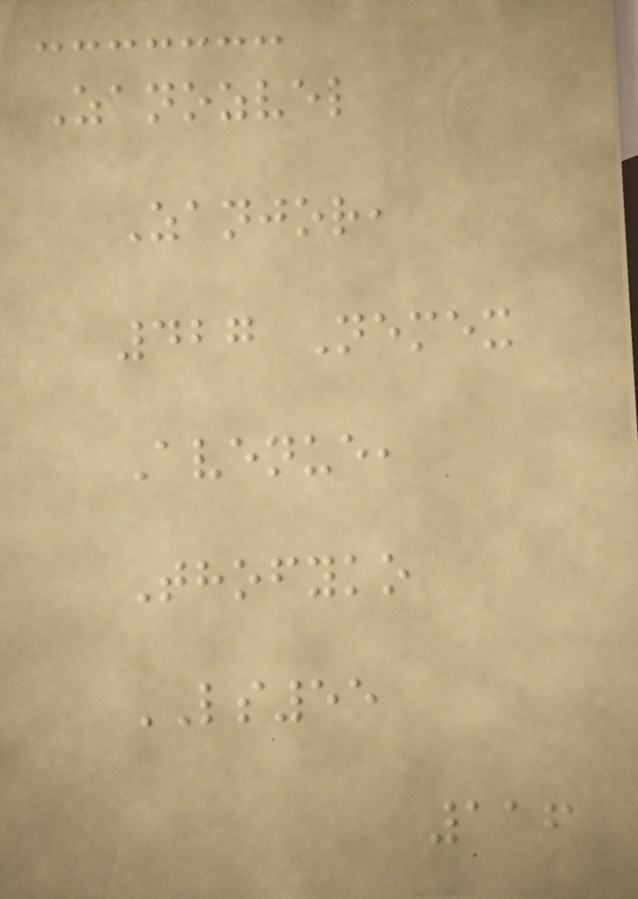Zanozvel
Zanjor,
427 Nemex
Avenue,
Thofyko
LS55
116
